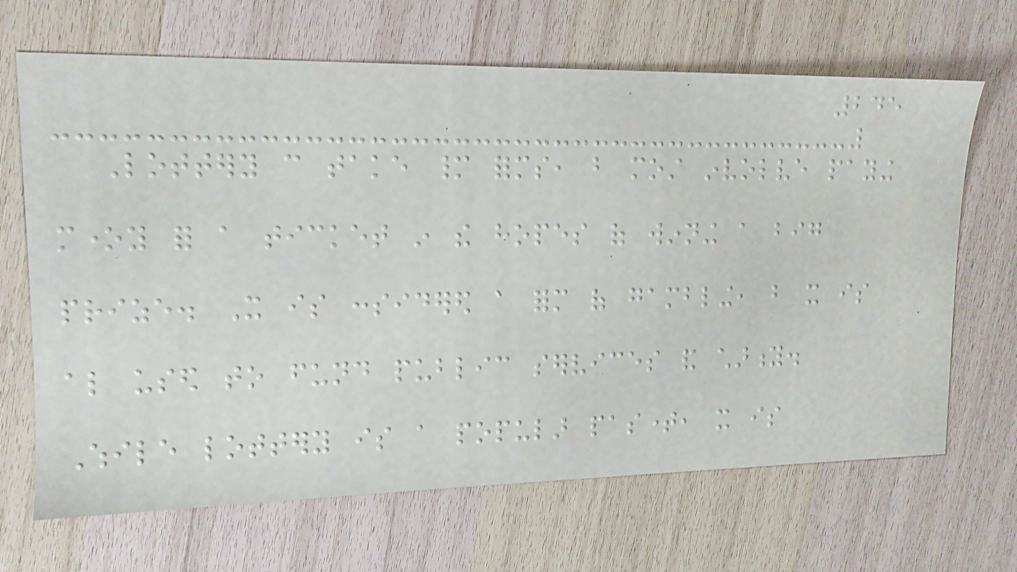245
Lottery can take many forms, but most involve paying
money for a ticket in the hopes of winning a big
prize. It is considered a form of gambling, but it is
also used to fund public services and charity.
While lottery is a popular pastime, it is
